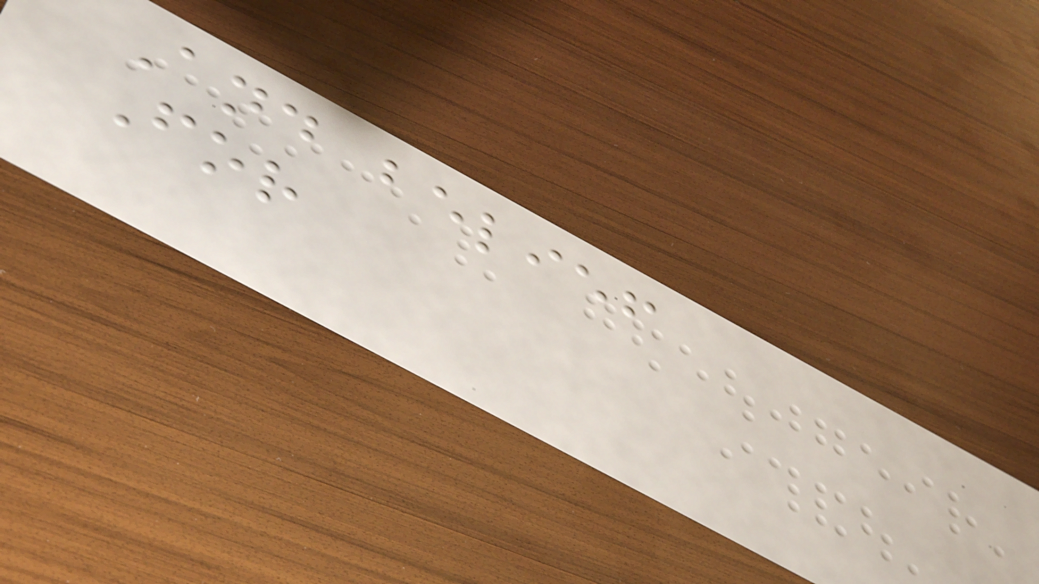And belief
For
